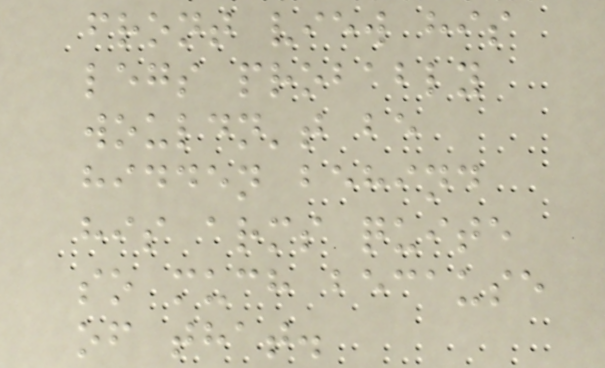front view his
legs probably
wouldn't be
hidden behind
his arms quite
so much because
of that.
